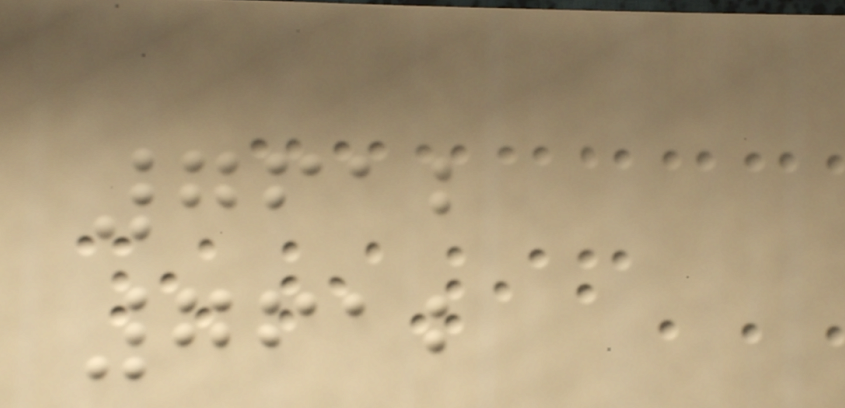7612
7612
